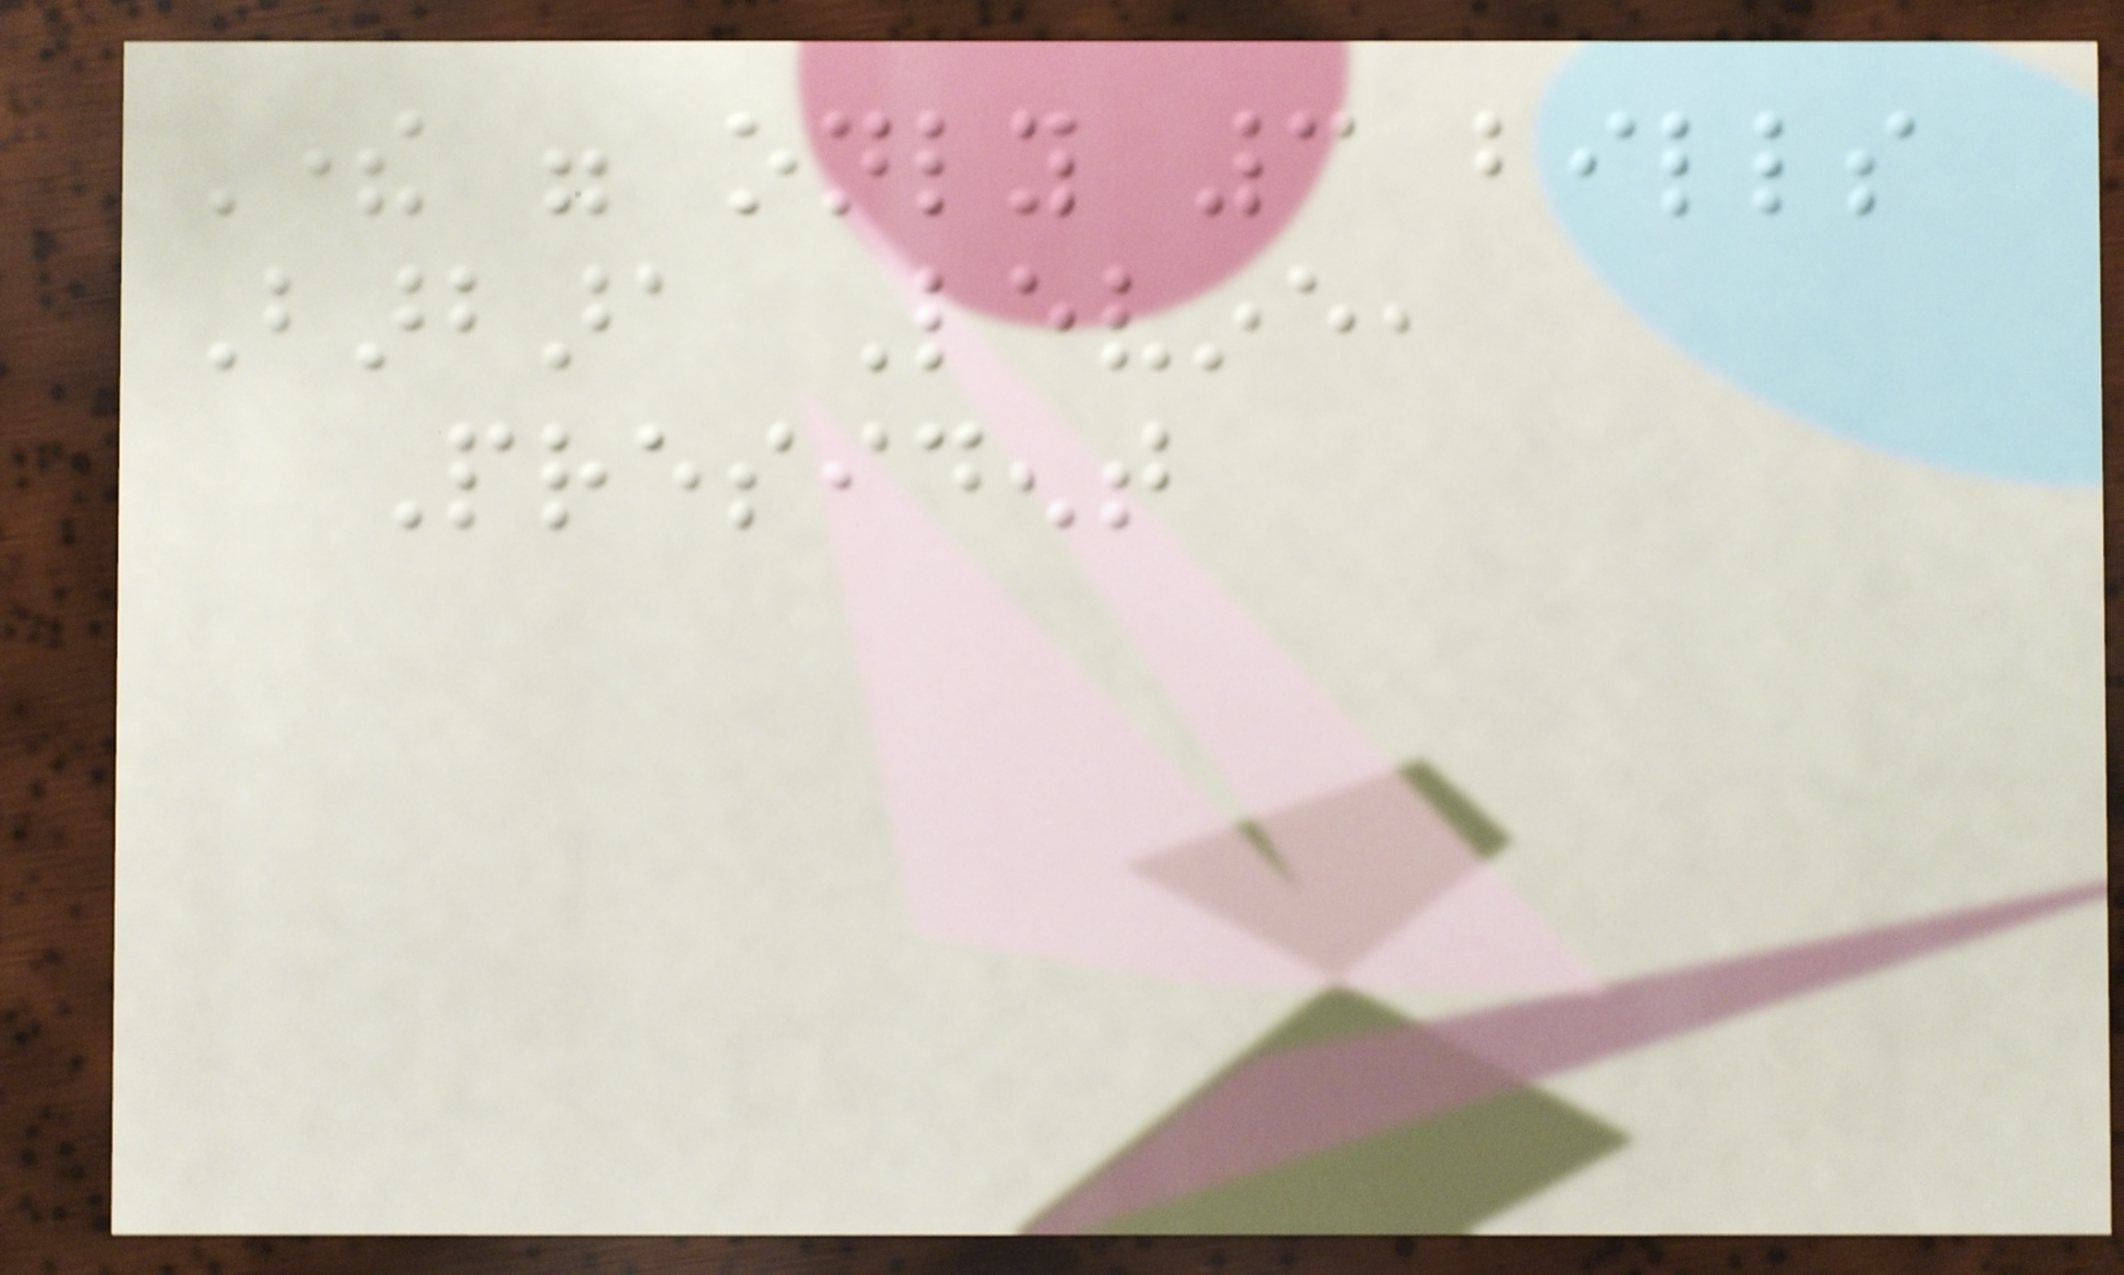There were only 3 bills
Barbara Levine,
President
